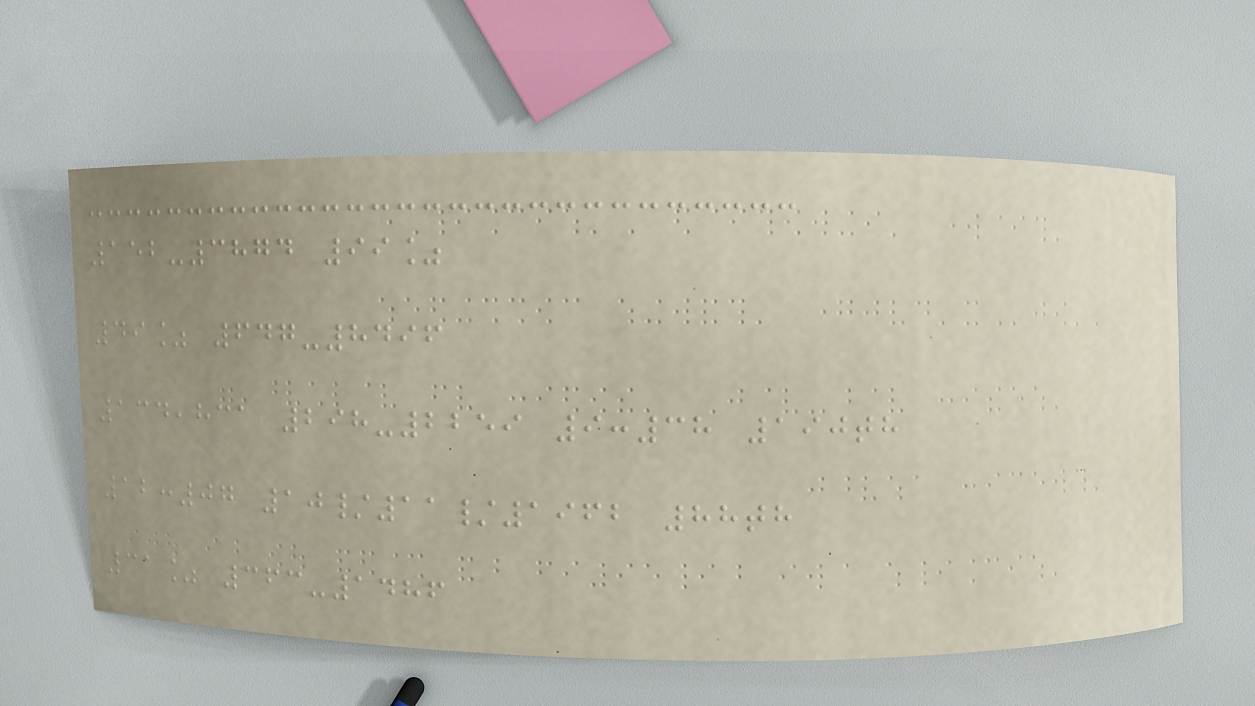152-3874 99%
49% 647-8496
134,831 298-2259 9:38 190th
12:07 10/11/1962 88th
31% 363-1486
